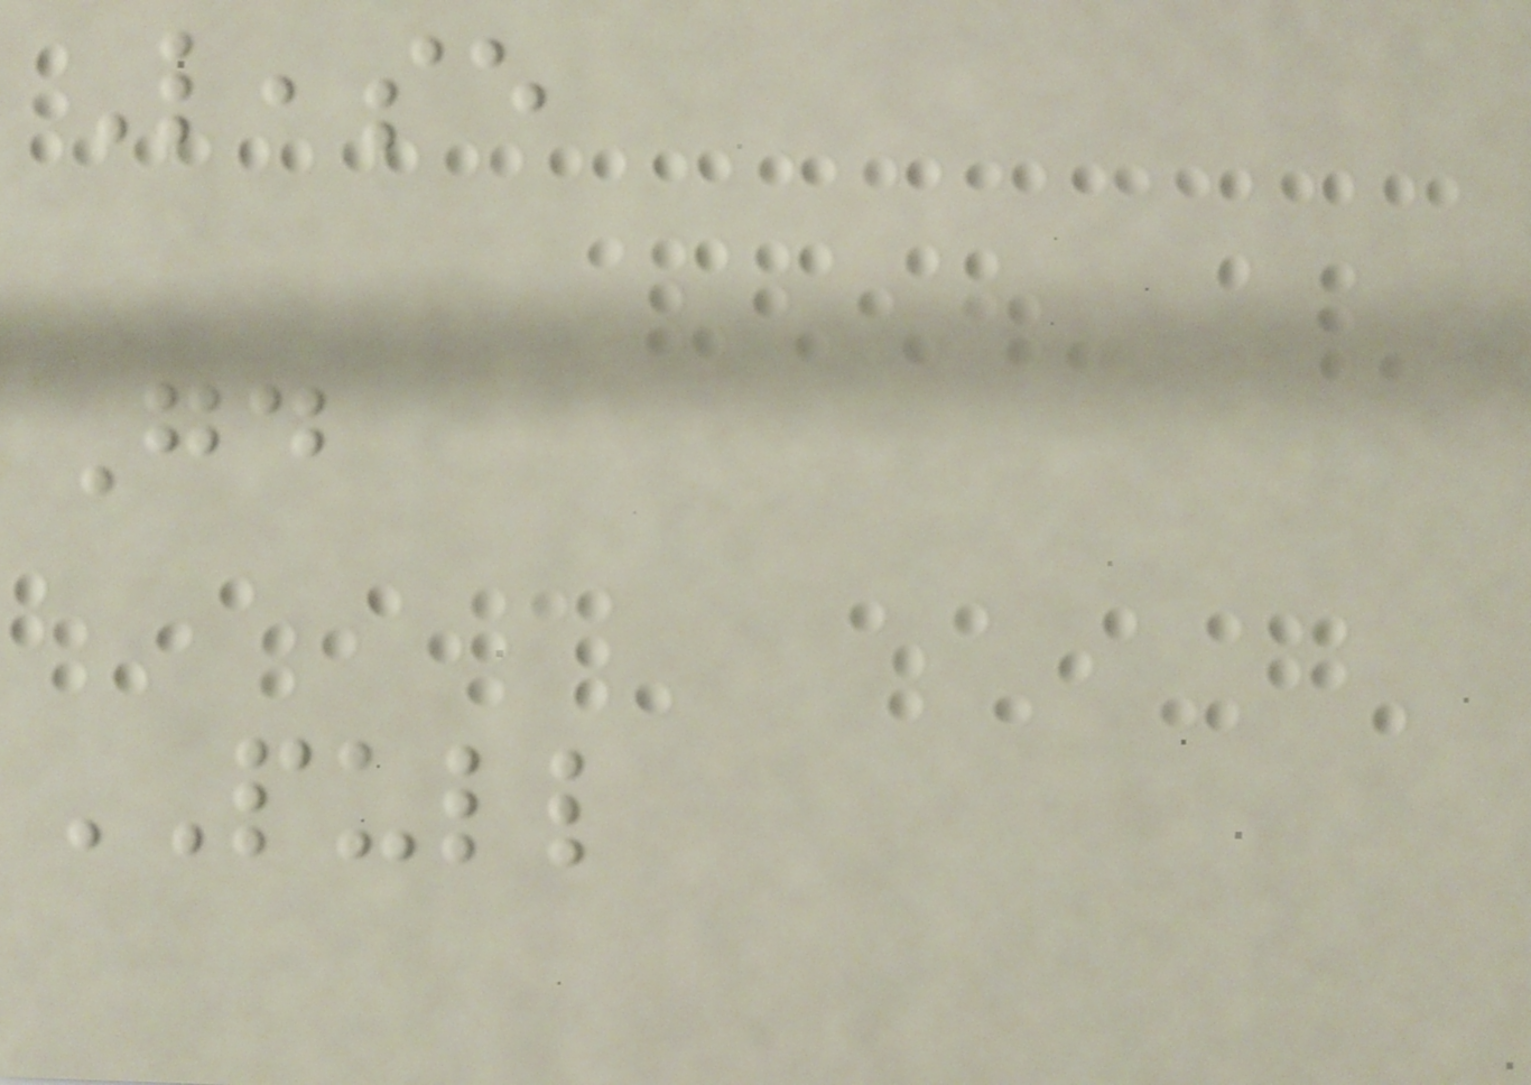Lease
Good
PULL
